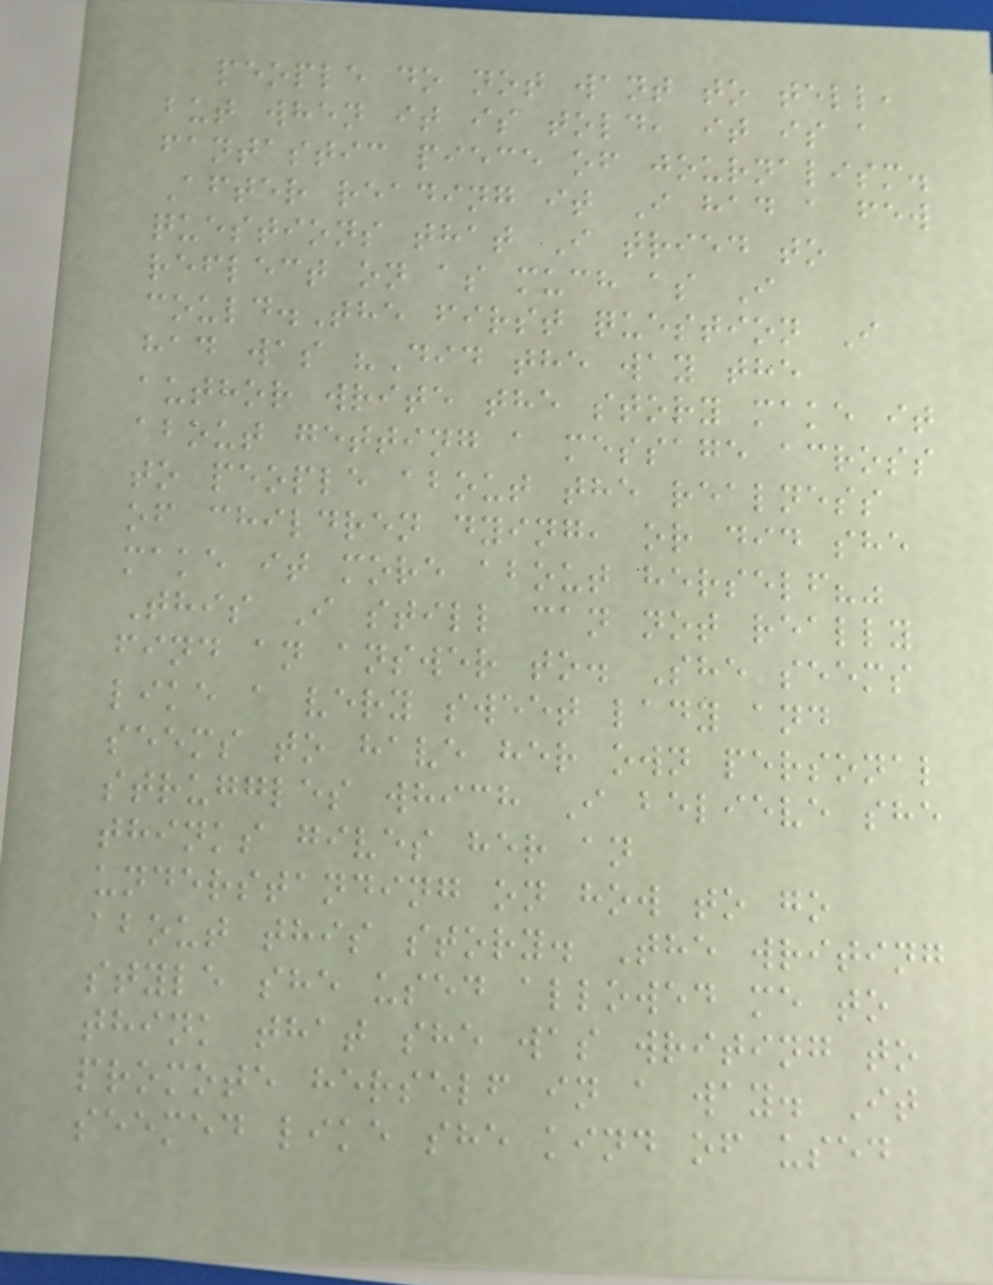people do not want to tell,
but when it is told, it is a
fantastic piece of journalism.
After reading it I had a few
questions that I tried to
reflect on as much as I
could.The first question I
had was "Did the way the
author write the story make it
about getting a message across
to people about the realness
of children dying, or did she
make it more about herself?"
This I still can not really
find an answer to. She seems
like a very sweet lady and
seems to have her own personal
struggles which I believe she
thinks gives her an
understanding on how to go
about this story. The writing
style she used allowed me to
think that she was writing to
promote herself in a way. It
seemed like she kind of used
